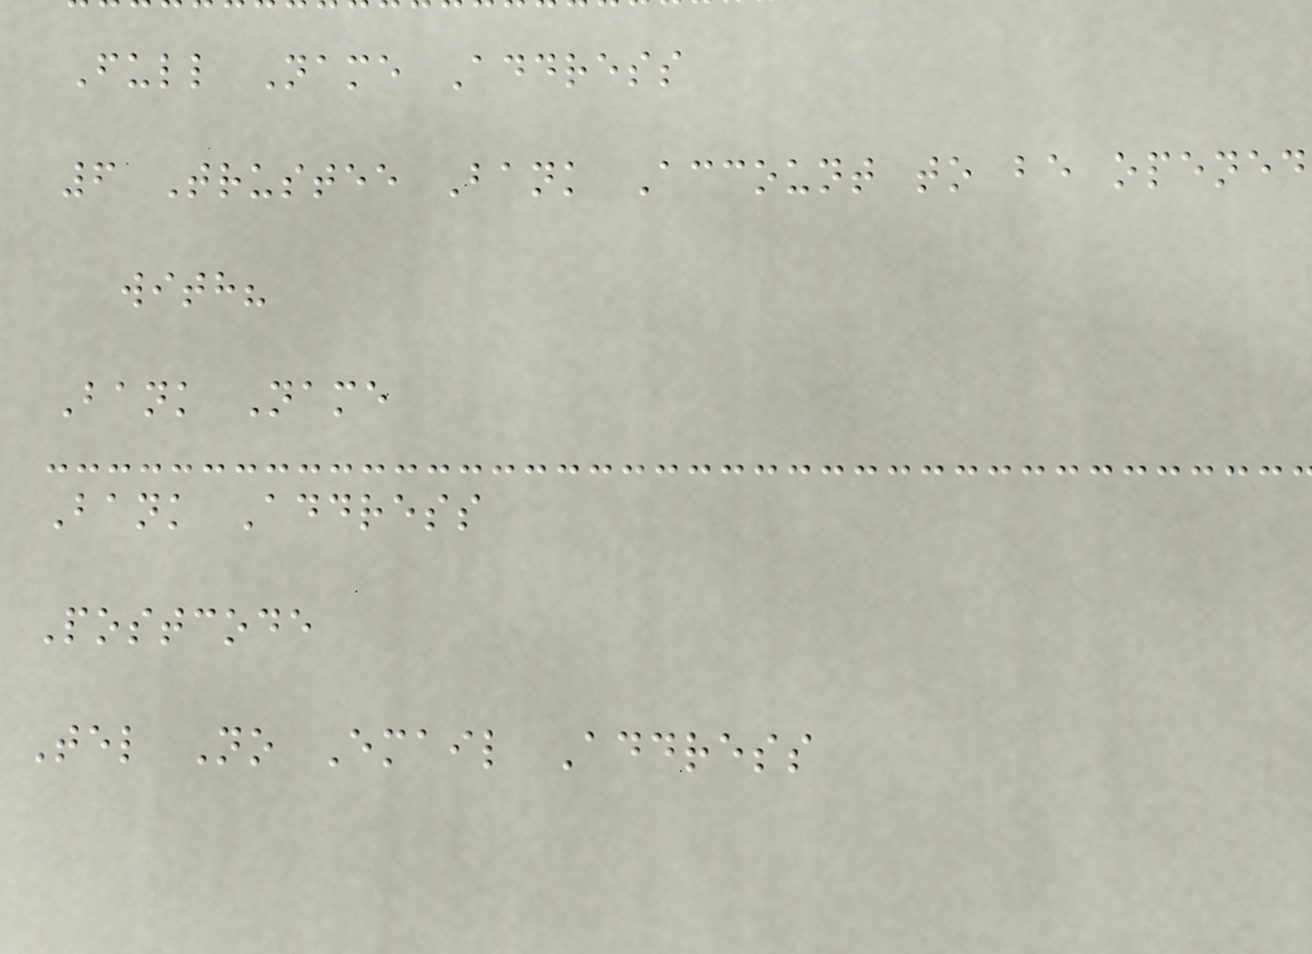Full Name Address
6 Trustee Bank Account to be opened
with?
Bank Name
Bank Address
Postcode
Tel No Email Address
